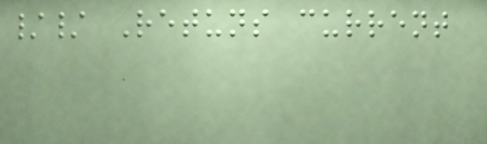// Retuns current
